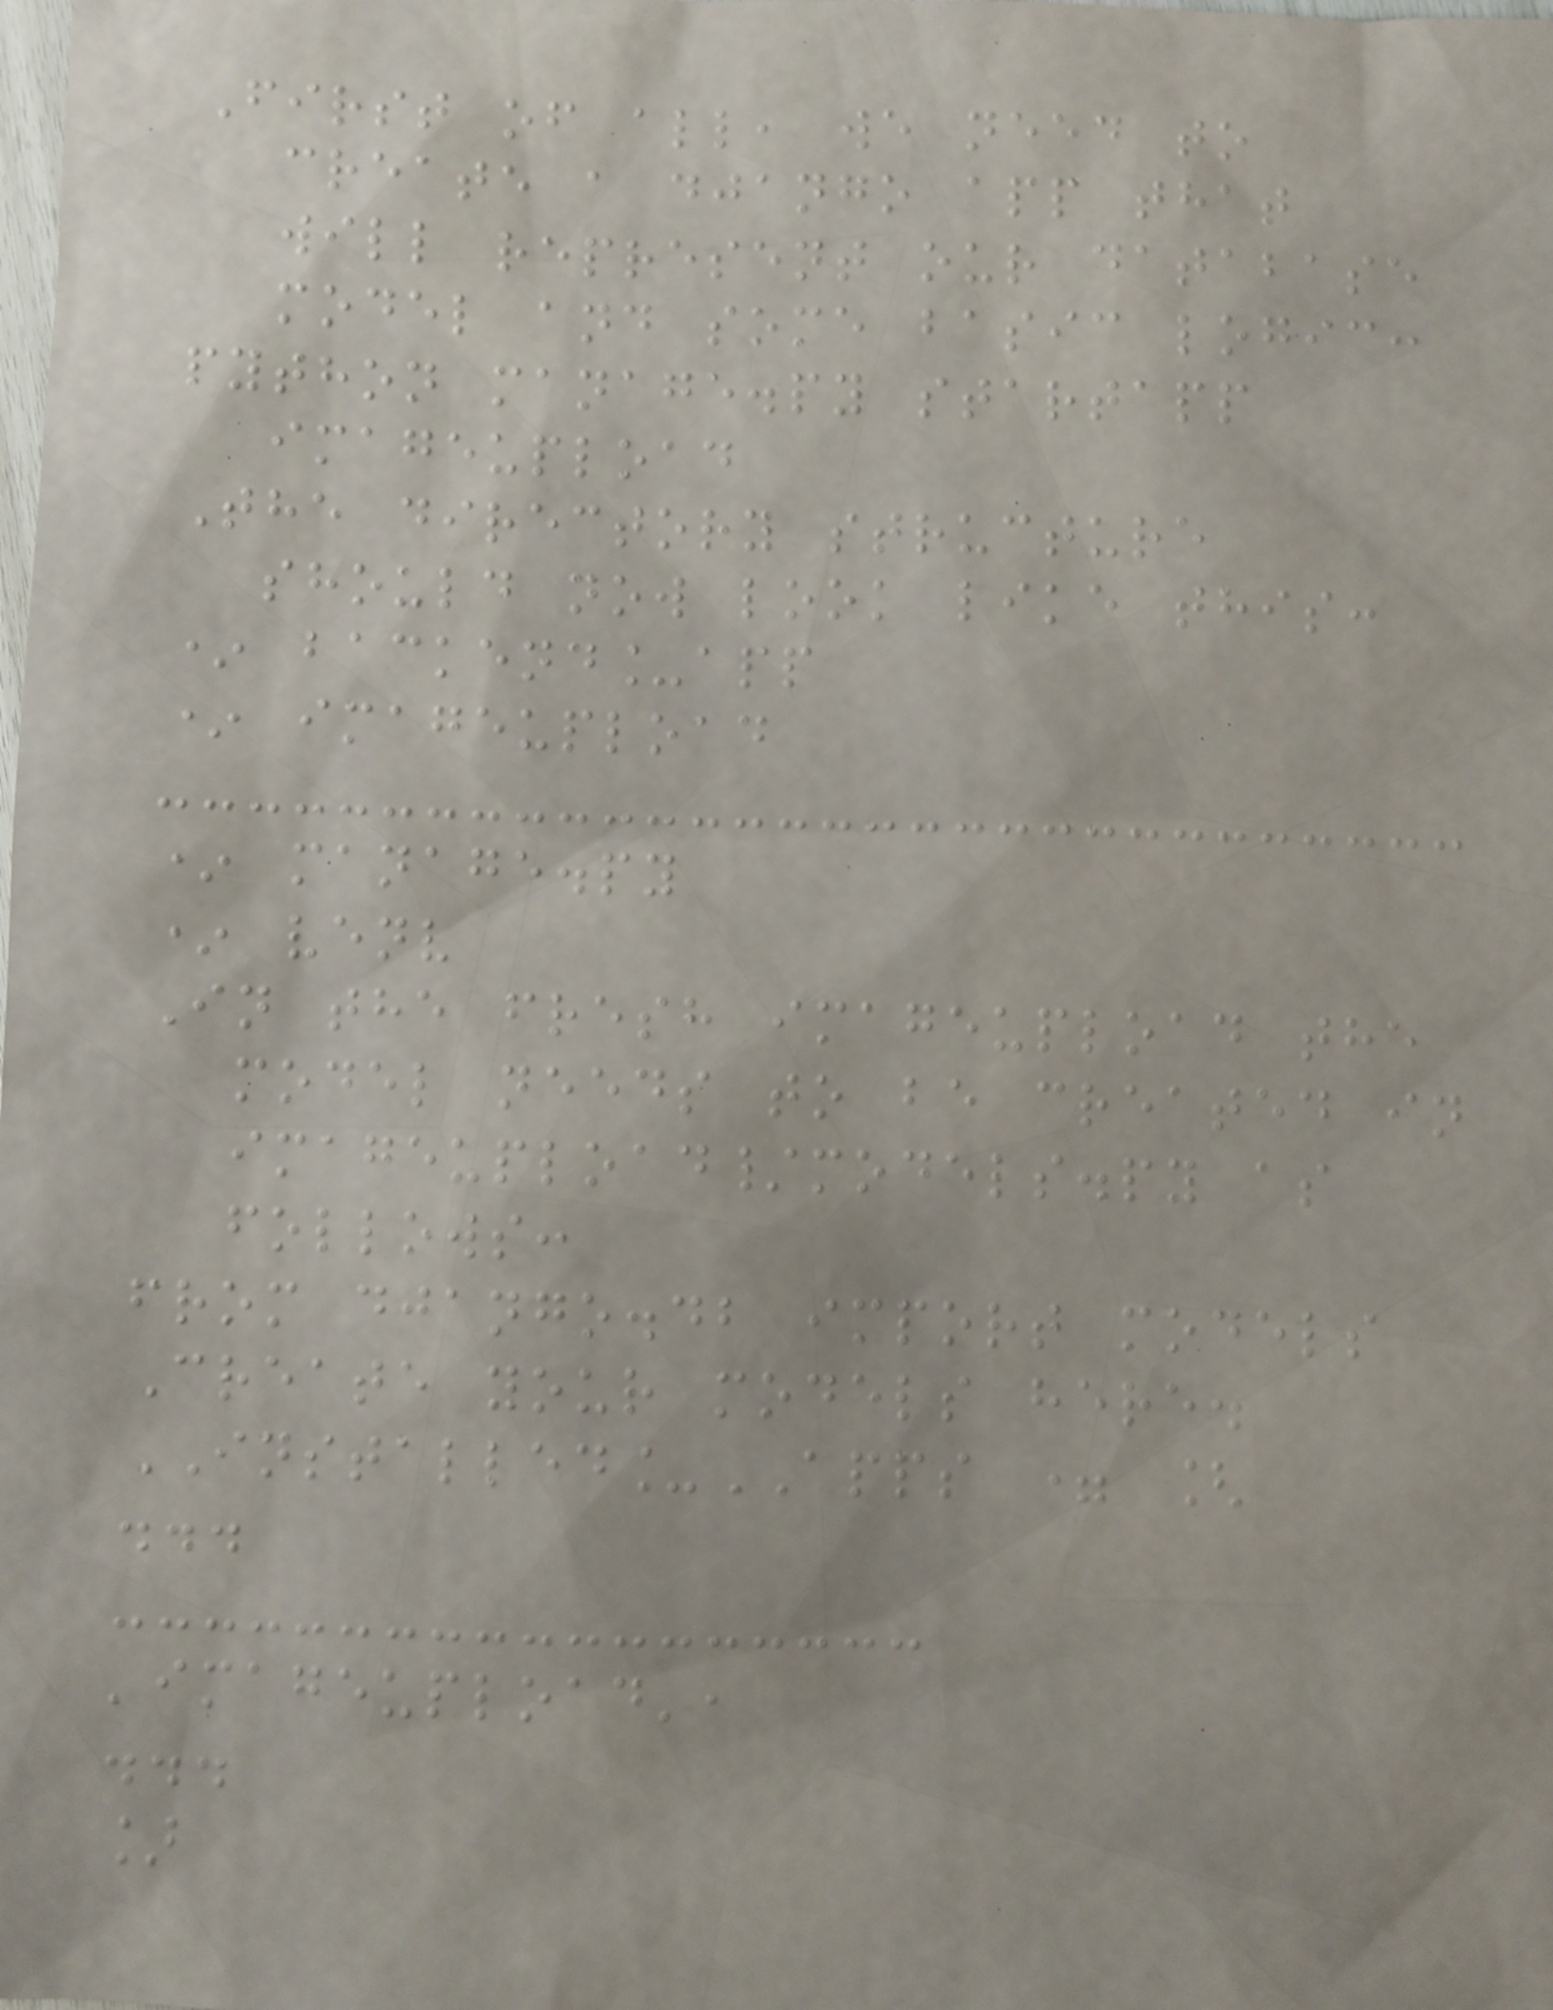First of all, we need to
create a django app that
will represent our database
model and some basic logic:
python manage.py startapp
imageupload
The directory structure
should now look like this:
* backend_app
* imageupload
* manage.py
* venv
In the fresh imageupload the
model needs to be created in
imageupload/models.py as
follows:
from django.db import models
Create your models here.
INSTALLED_APPS = [
...
'imageupload',
...
]
